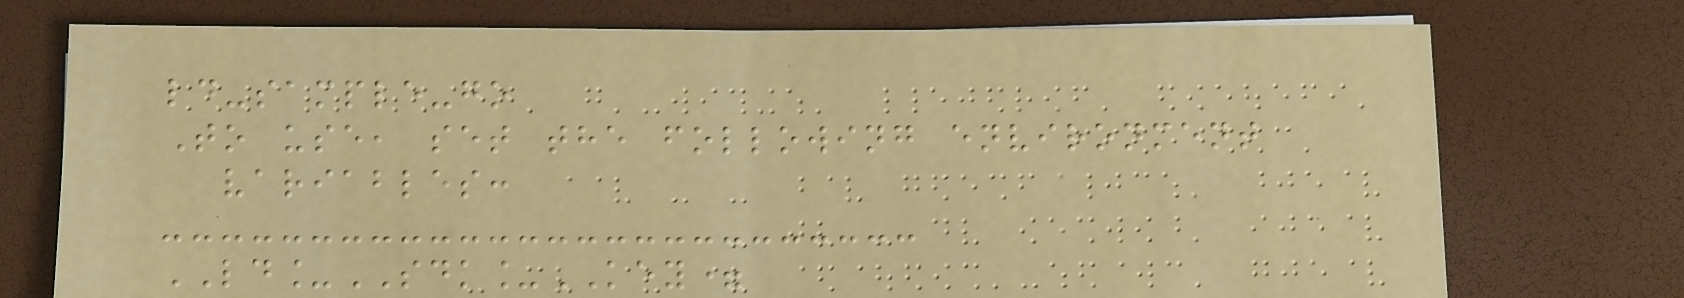ld-sample-go
To use, set the following environment
variables:
LD_SDK_KEY=
